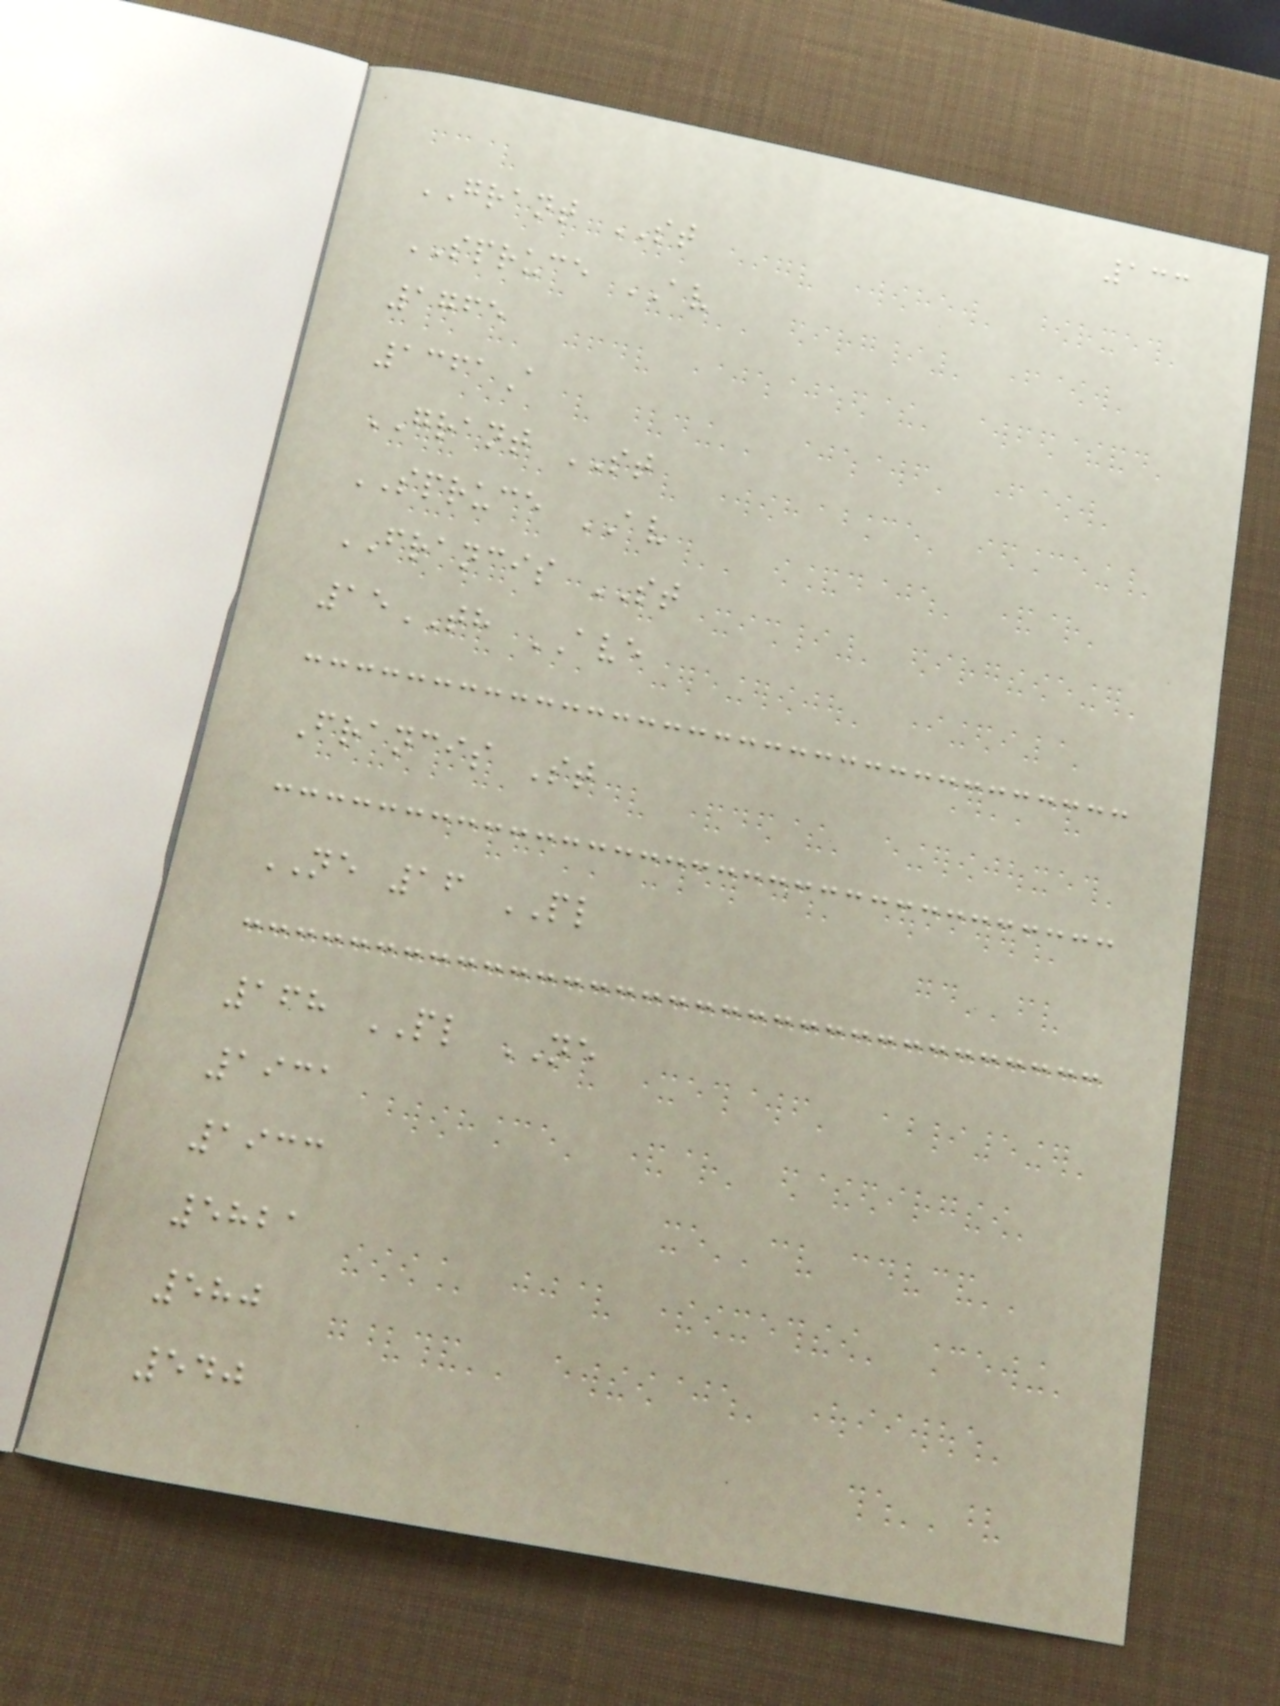133
GRANT ST
SPRUCE AV
1765
1361A
GRANT ST
SPRUCE AV
FRANCIS ST
15TH AVE
Francis St
NE 16 PL
168 PL NE
1931
1933
5821
580
540
